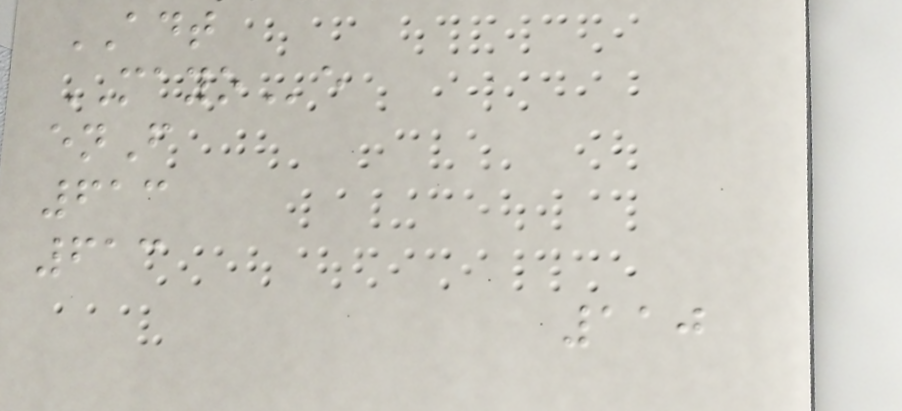ADT
MAYOe
enF
613
613
110
